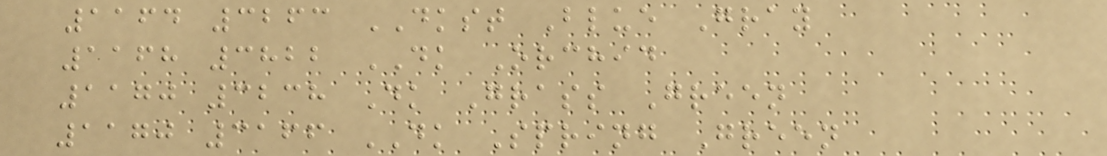1164 3263 DKST Blue Gray
1168 3822 DK Orchid
1170 3238 Dk Grass Green
1170 3166 DK Spring Green
